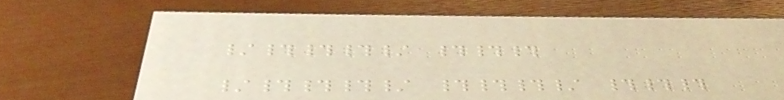/###/ ###
/###/ ###/ ###
